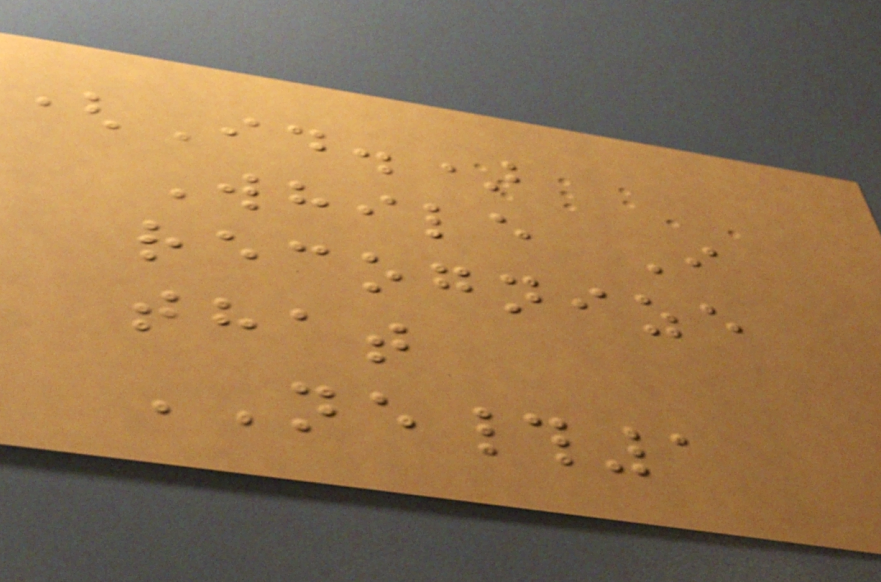(Id.)
While I
recognize
that
NE#1
